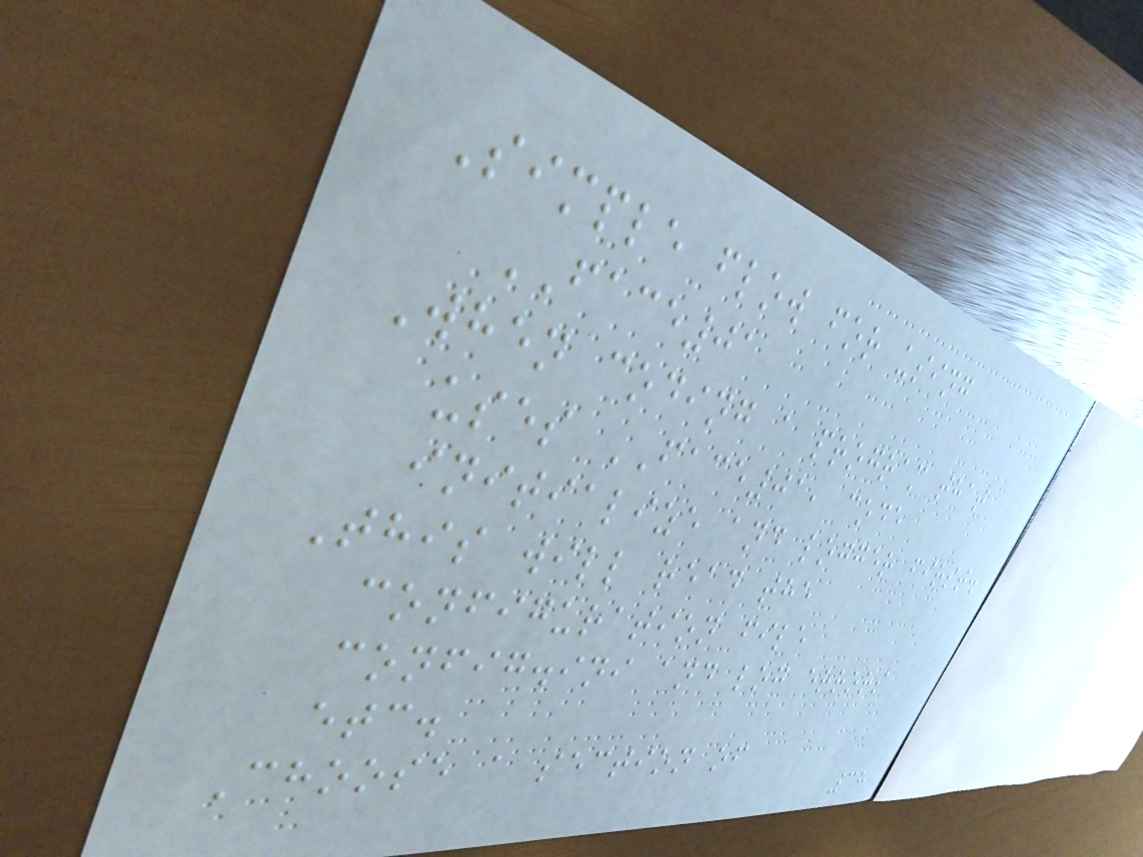Simple flow for using
FACE01
When coding a program that
uses FACE01, code
initialize and logger first.
This will read the
configuration file
config.ini and log errors
etc.
Choose a section of
38
